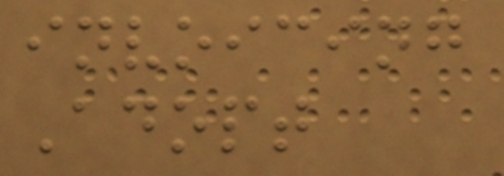invoicing
Adopt
